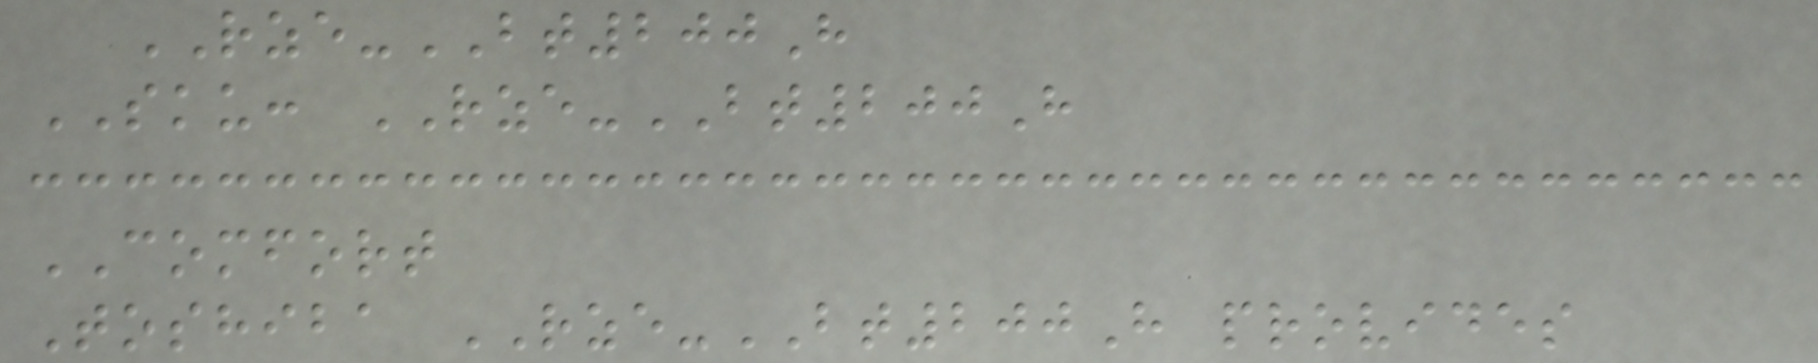RZE-BT200H
SKU: RZE-BT200H
COMFORT
Toshiba RZE-BT200H provides
